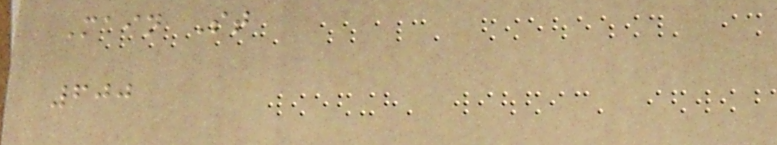Main St
600
